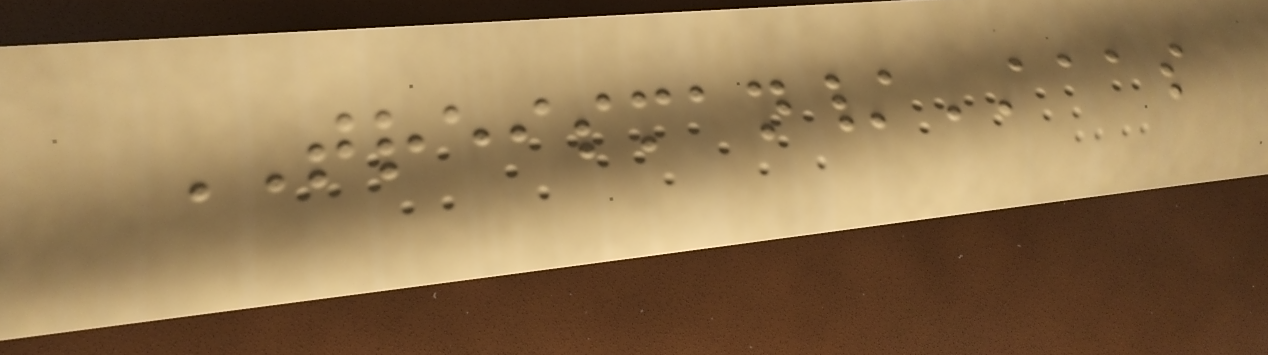TREISMAN/AAAS
